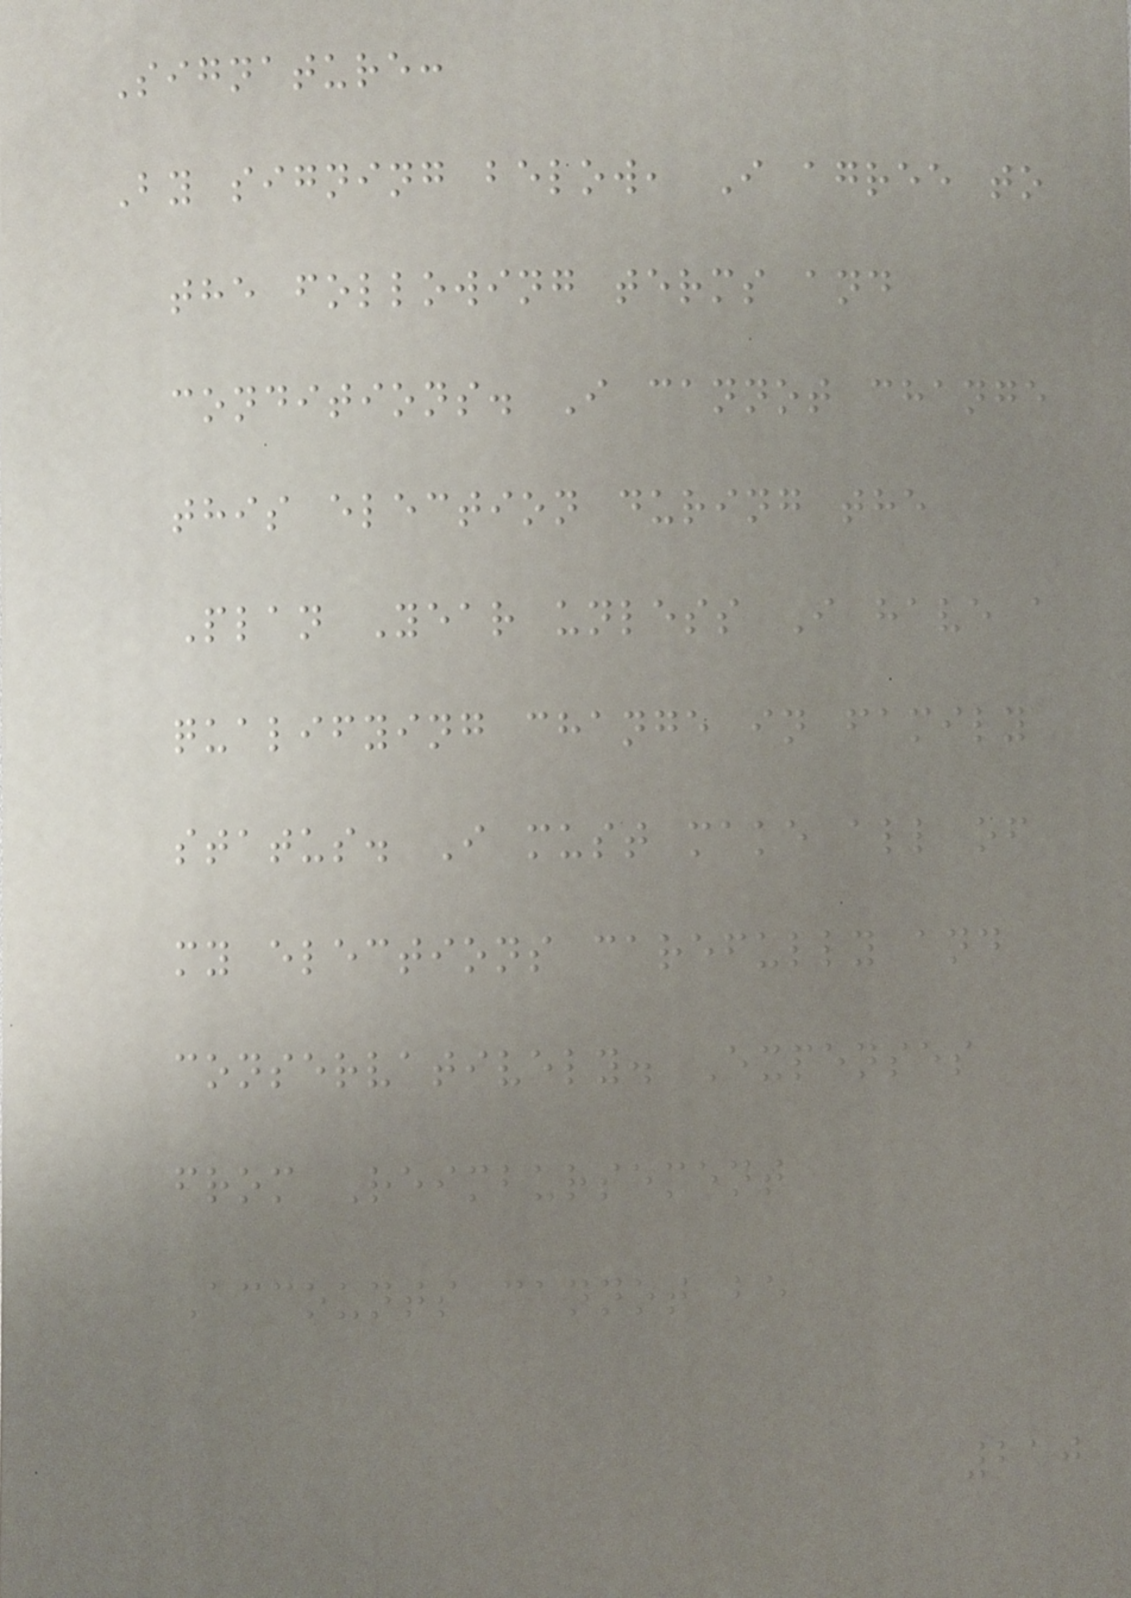Signature:
By signing below, I agree to
the following terms and
conditions. I cannot change
this election during the
Plan Year unless I have a
qualifying change in family
status. I must make all of
my elections carefully and
conservatively. Expenses
from Reimbursement
Accounts cannot be
210
